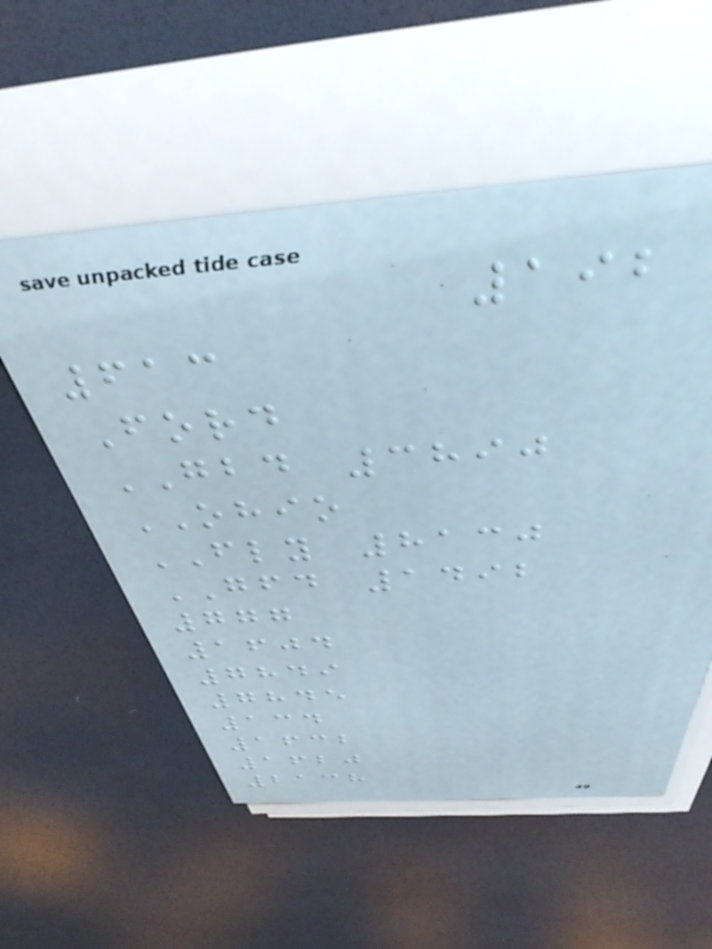192
613
Ford
GBD 3890
OHIO
FLY 8130
GFD 1492
777
1604
7849
7845
134
1632
1620
2138
